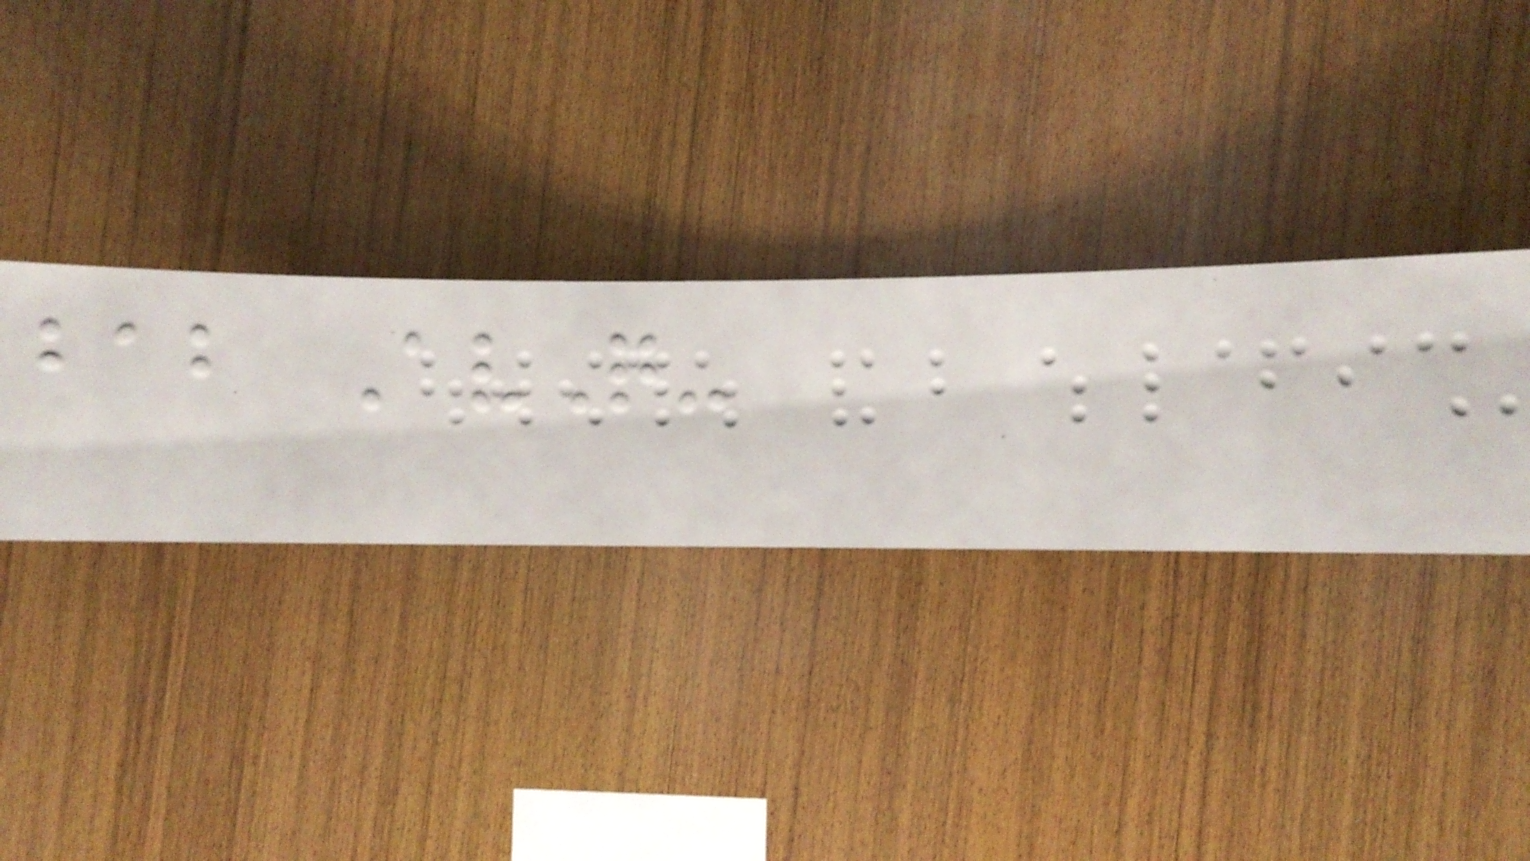bab AvQ-
